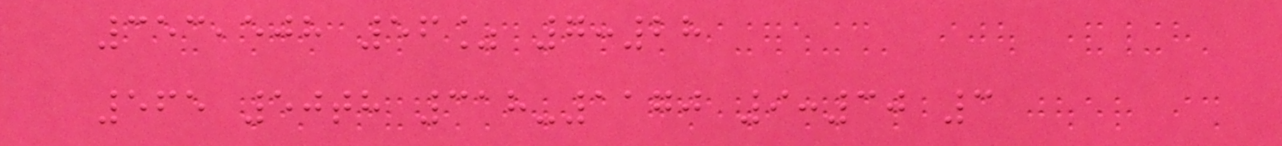353,508 56% 7:28
565 50th 318-1170 9:30 3
